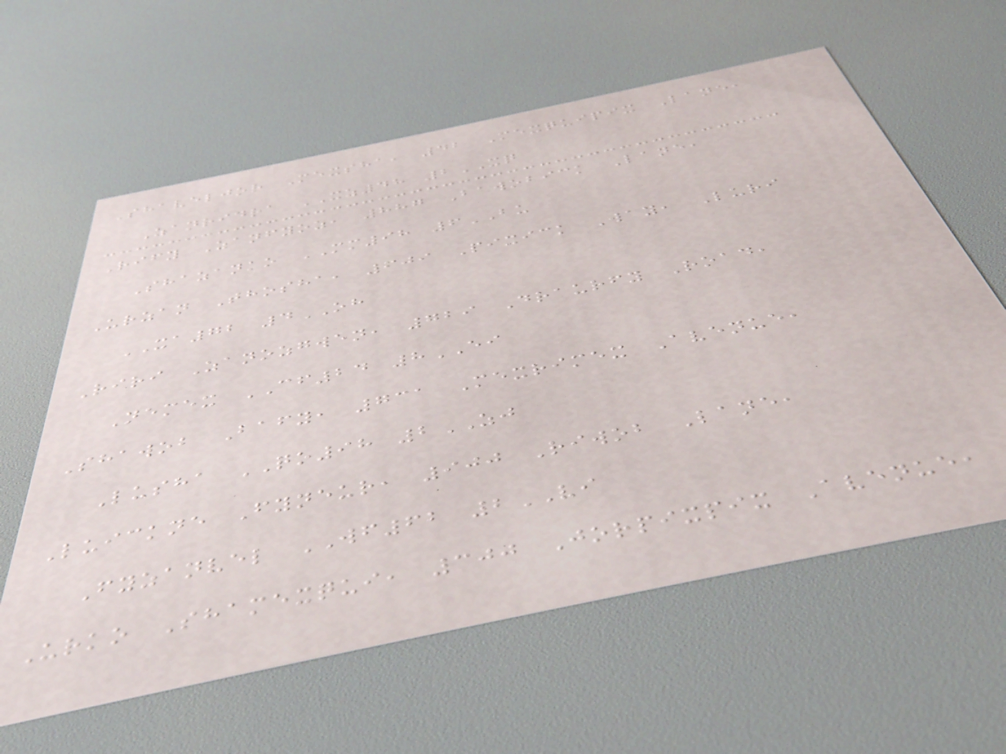Shaveljor Mexsha, 42 Mexquipix Lane,
Zanridra XZ48 2XQ
Rify Zanfyoz, 887 Bawobick Lane,
Shazanko MM98 6BU
Urzan Thosha, 609 Pixick Way, Luri
XA72 4OH
Riri Zanozgwen, 729 Draurfy Road,
Nemex CF24 8EI
Shawob Bafy, 731 Mexrimex Avenue,
Lusha QO98 2ZJ
Luickne Fyneur, 900 Riwob Lane,
Fyzanvel WF62 2VI
Urko Shamexqui, 300 Jorpixpix Avenue,
